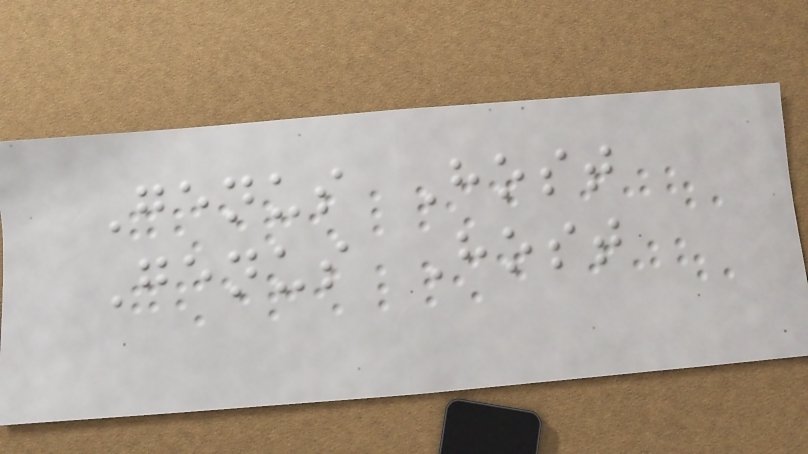Genus Host
Genus Host
